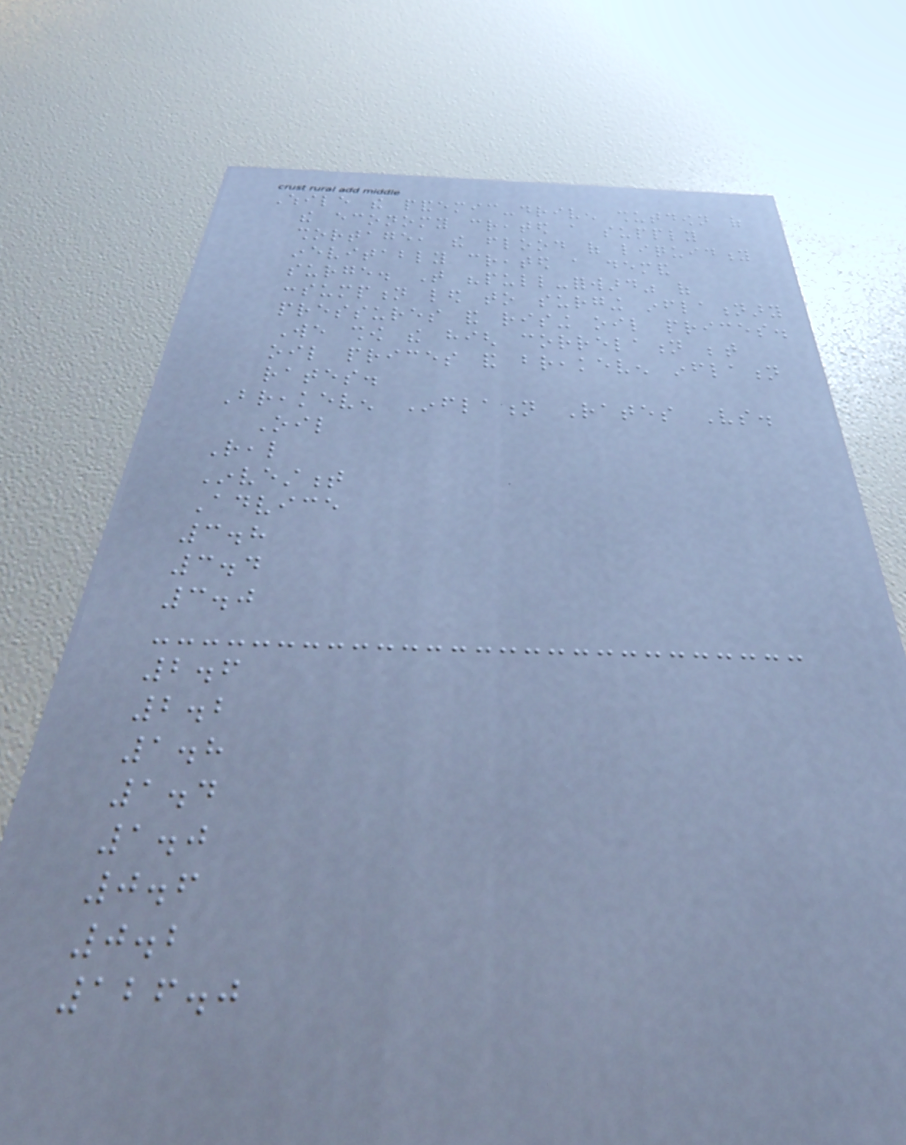While the pandemic-driven shutdown of
the economy created a supply
shortage, the flood of liquidity
inevitably created a demand
surge. That "pull-forward" of
consumption led to surging inflationary
pressures and rising oil prices.
We show the high correlation between
oil prices and breakeven inflation
rates.
Breakeven Inflation Rates Vs.
Oil
Real
Investment
Advice
3.8
3.4
3.0
2.6
2.2
1.8
1.4
1.0
0.6
0.2
126.0
